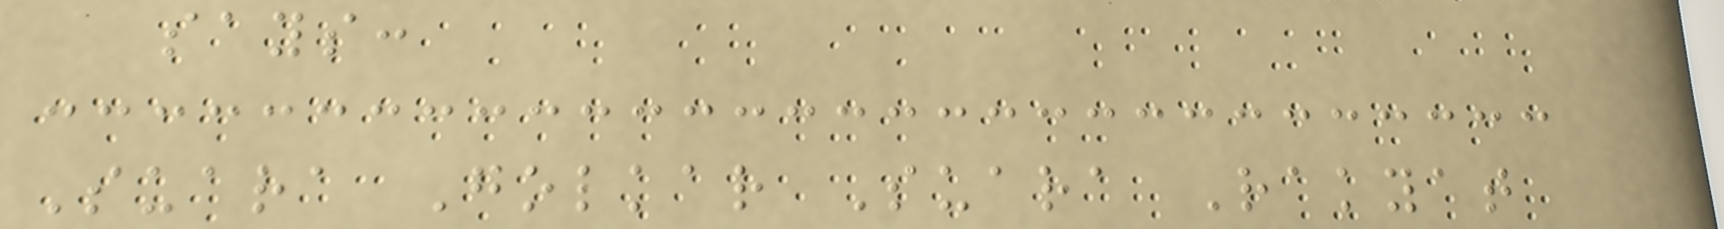says:
Suara Golkar Suara Rakyat
